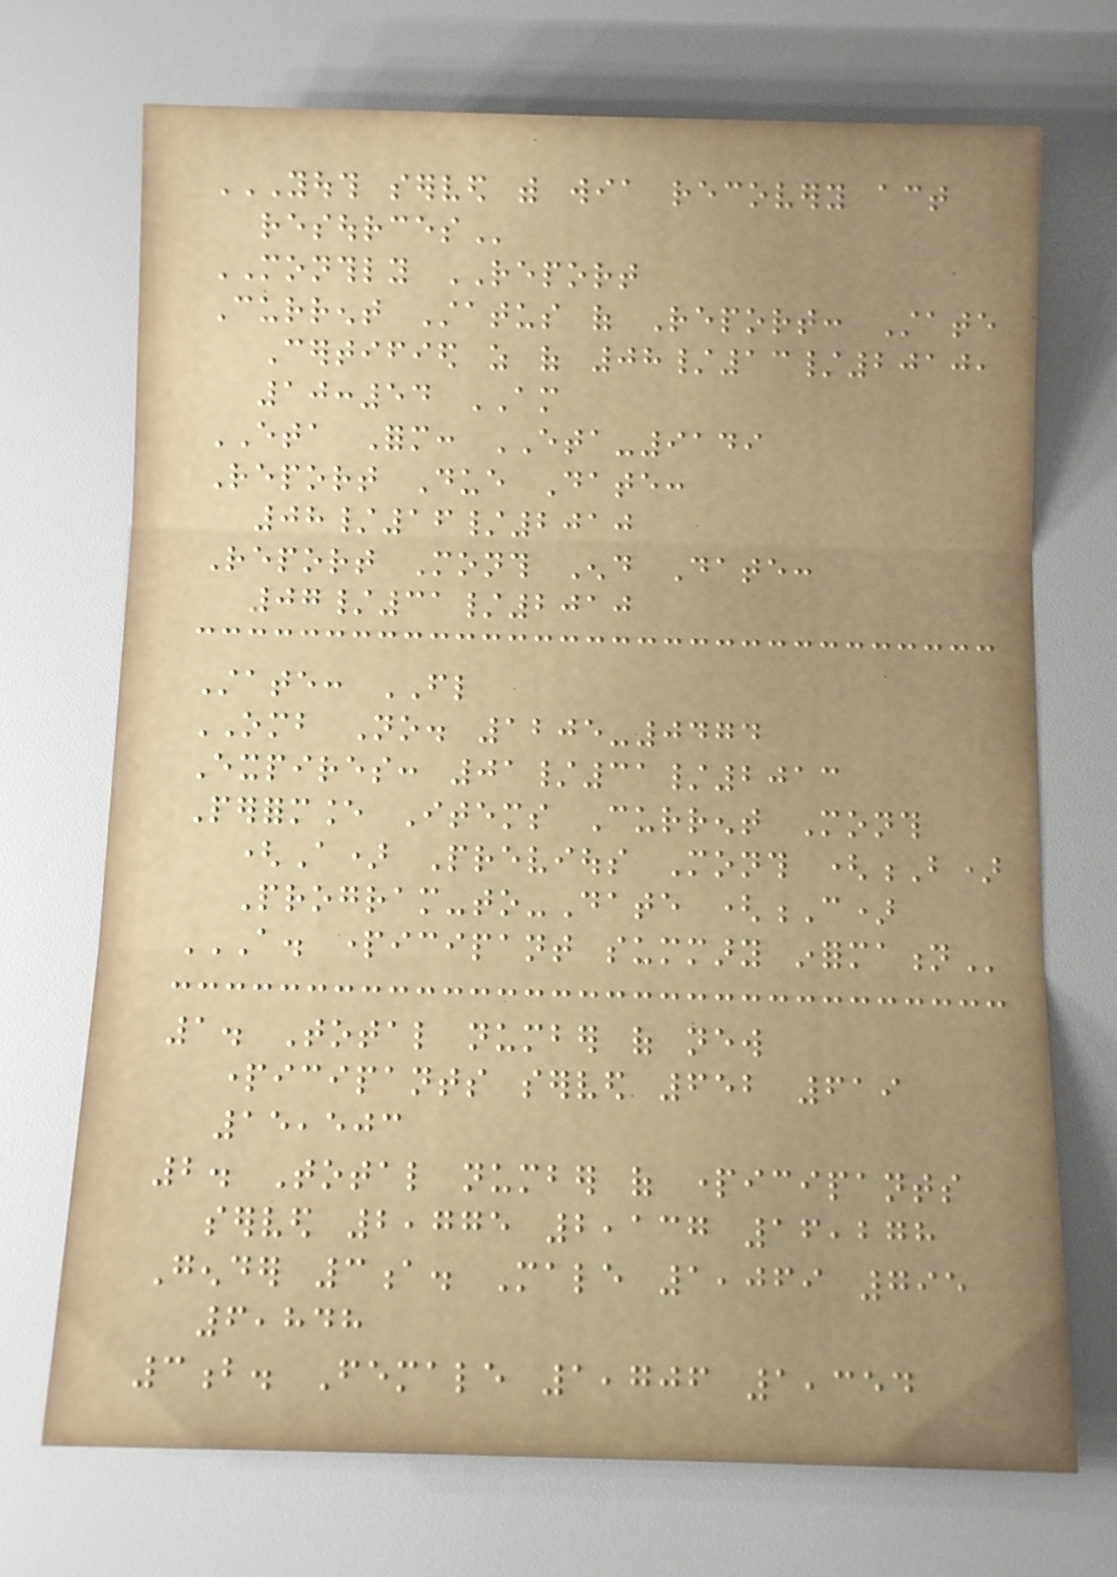YOUTH SERVED WITH WIA RECOVERY ACT
RESOURCES
MONTHLY REPORT
Current Status of Report: State
Certified as of 08/13/2010,
10:54 AM
ETA Form: ETA-9149
Report Due Date:
08/16/2010
Report Month End Date:
07/31/2010
State: FL
OMB No. 1205-0474
Expires: 01/31/2013
Performance Items Current Month
(A) Previous Month (B)
Program-to-Date (C)
A. PARTICIPANT SUMMARY INFORMATION
1. Total number of new
participants served 652 619
15,503
2. Total number of participants
served 2,775 2,137 16,278
Gender 3a. Male 1,069 795
6,848
3b. Female 1,706 1,354
